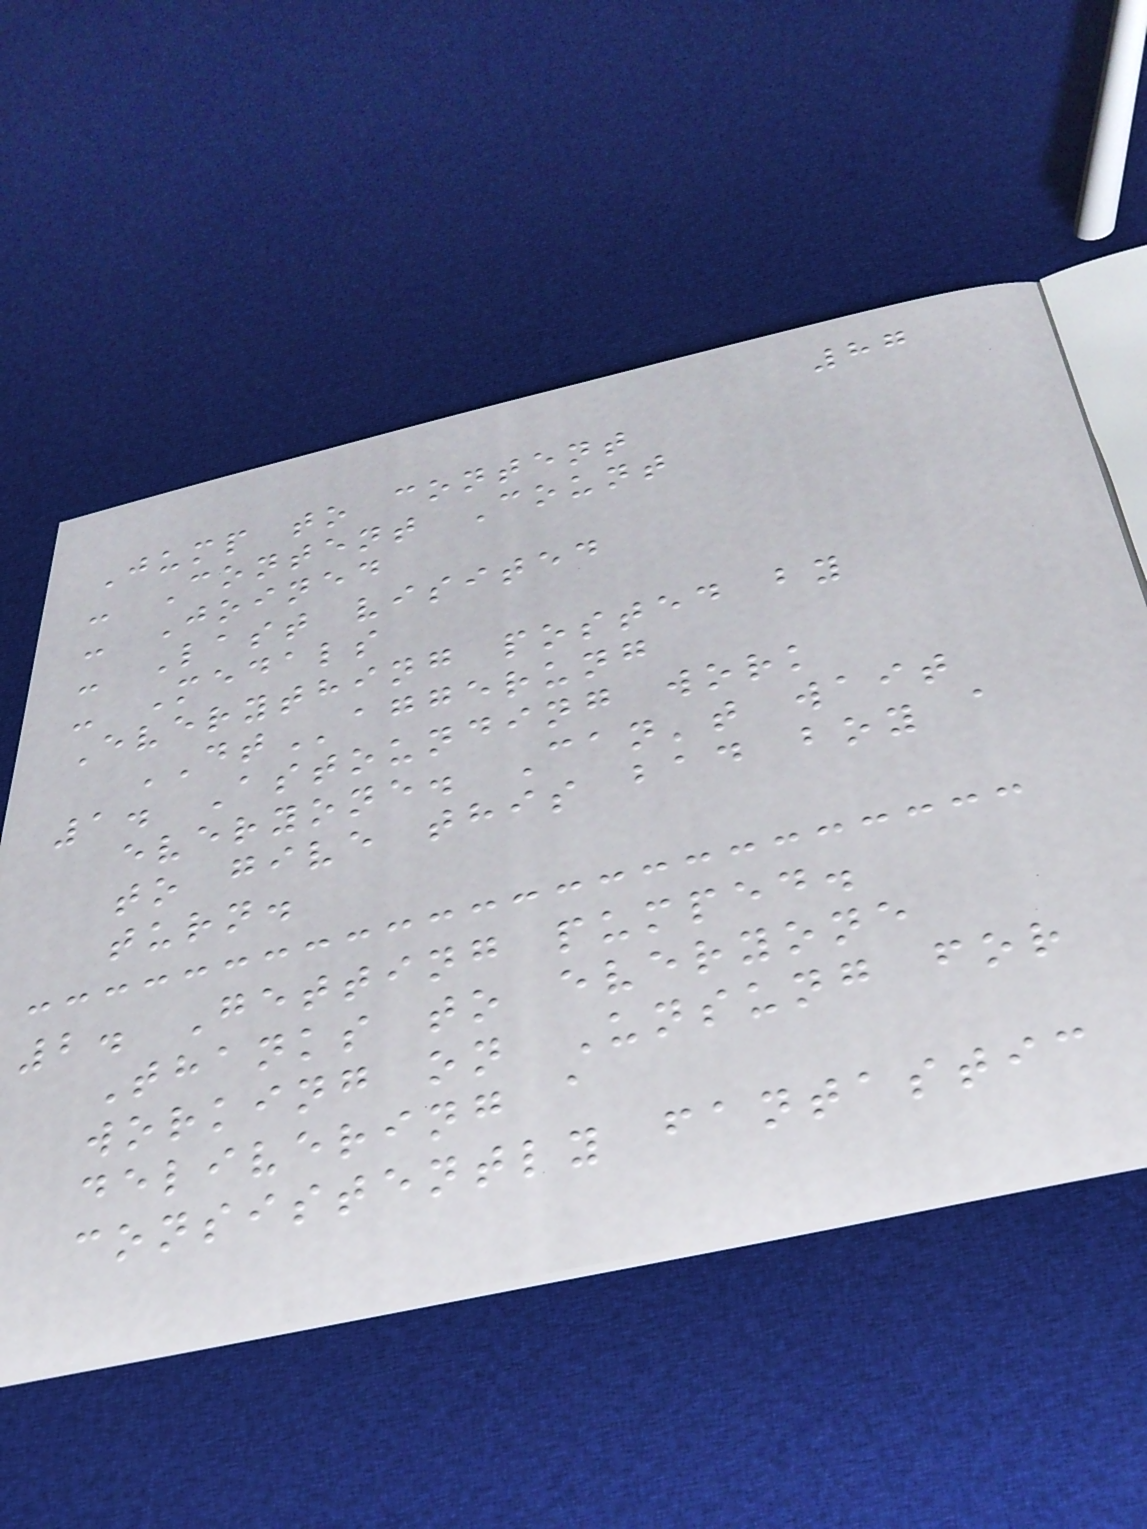87
Jump to content
- Content Count
- Joined
- Last visited
- Medals
Everything posted by
DTaggerung
1. Astounding work
everyone. Can't wait
to give this bad boy a
turn.
2. Getting pumped.
Thanks to everyone
working on Unsung for
delivering a
consistently fantastic
